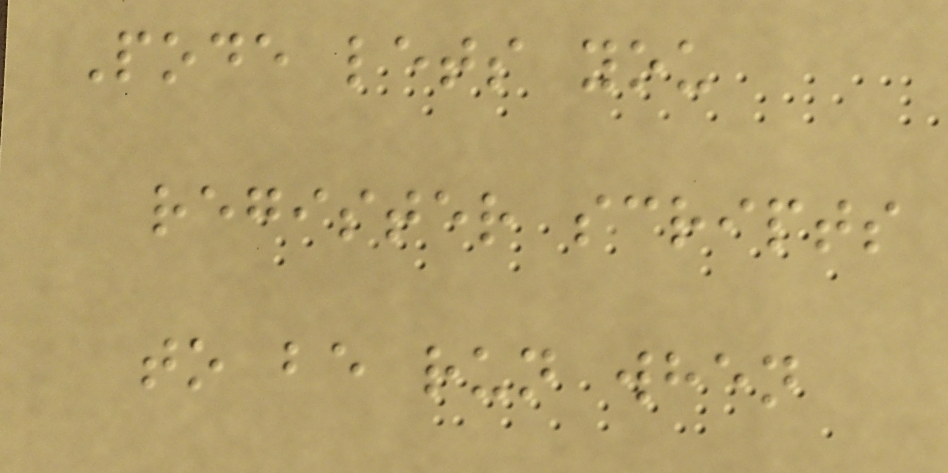Pode lets you
register scripts
to be run when
